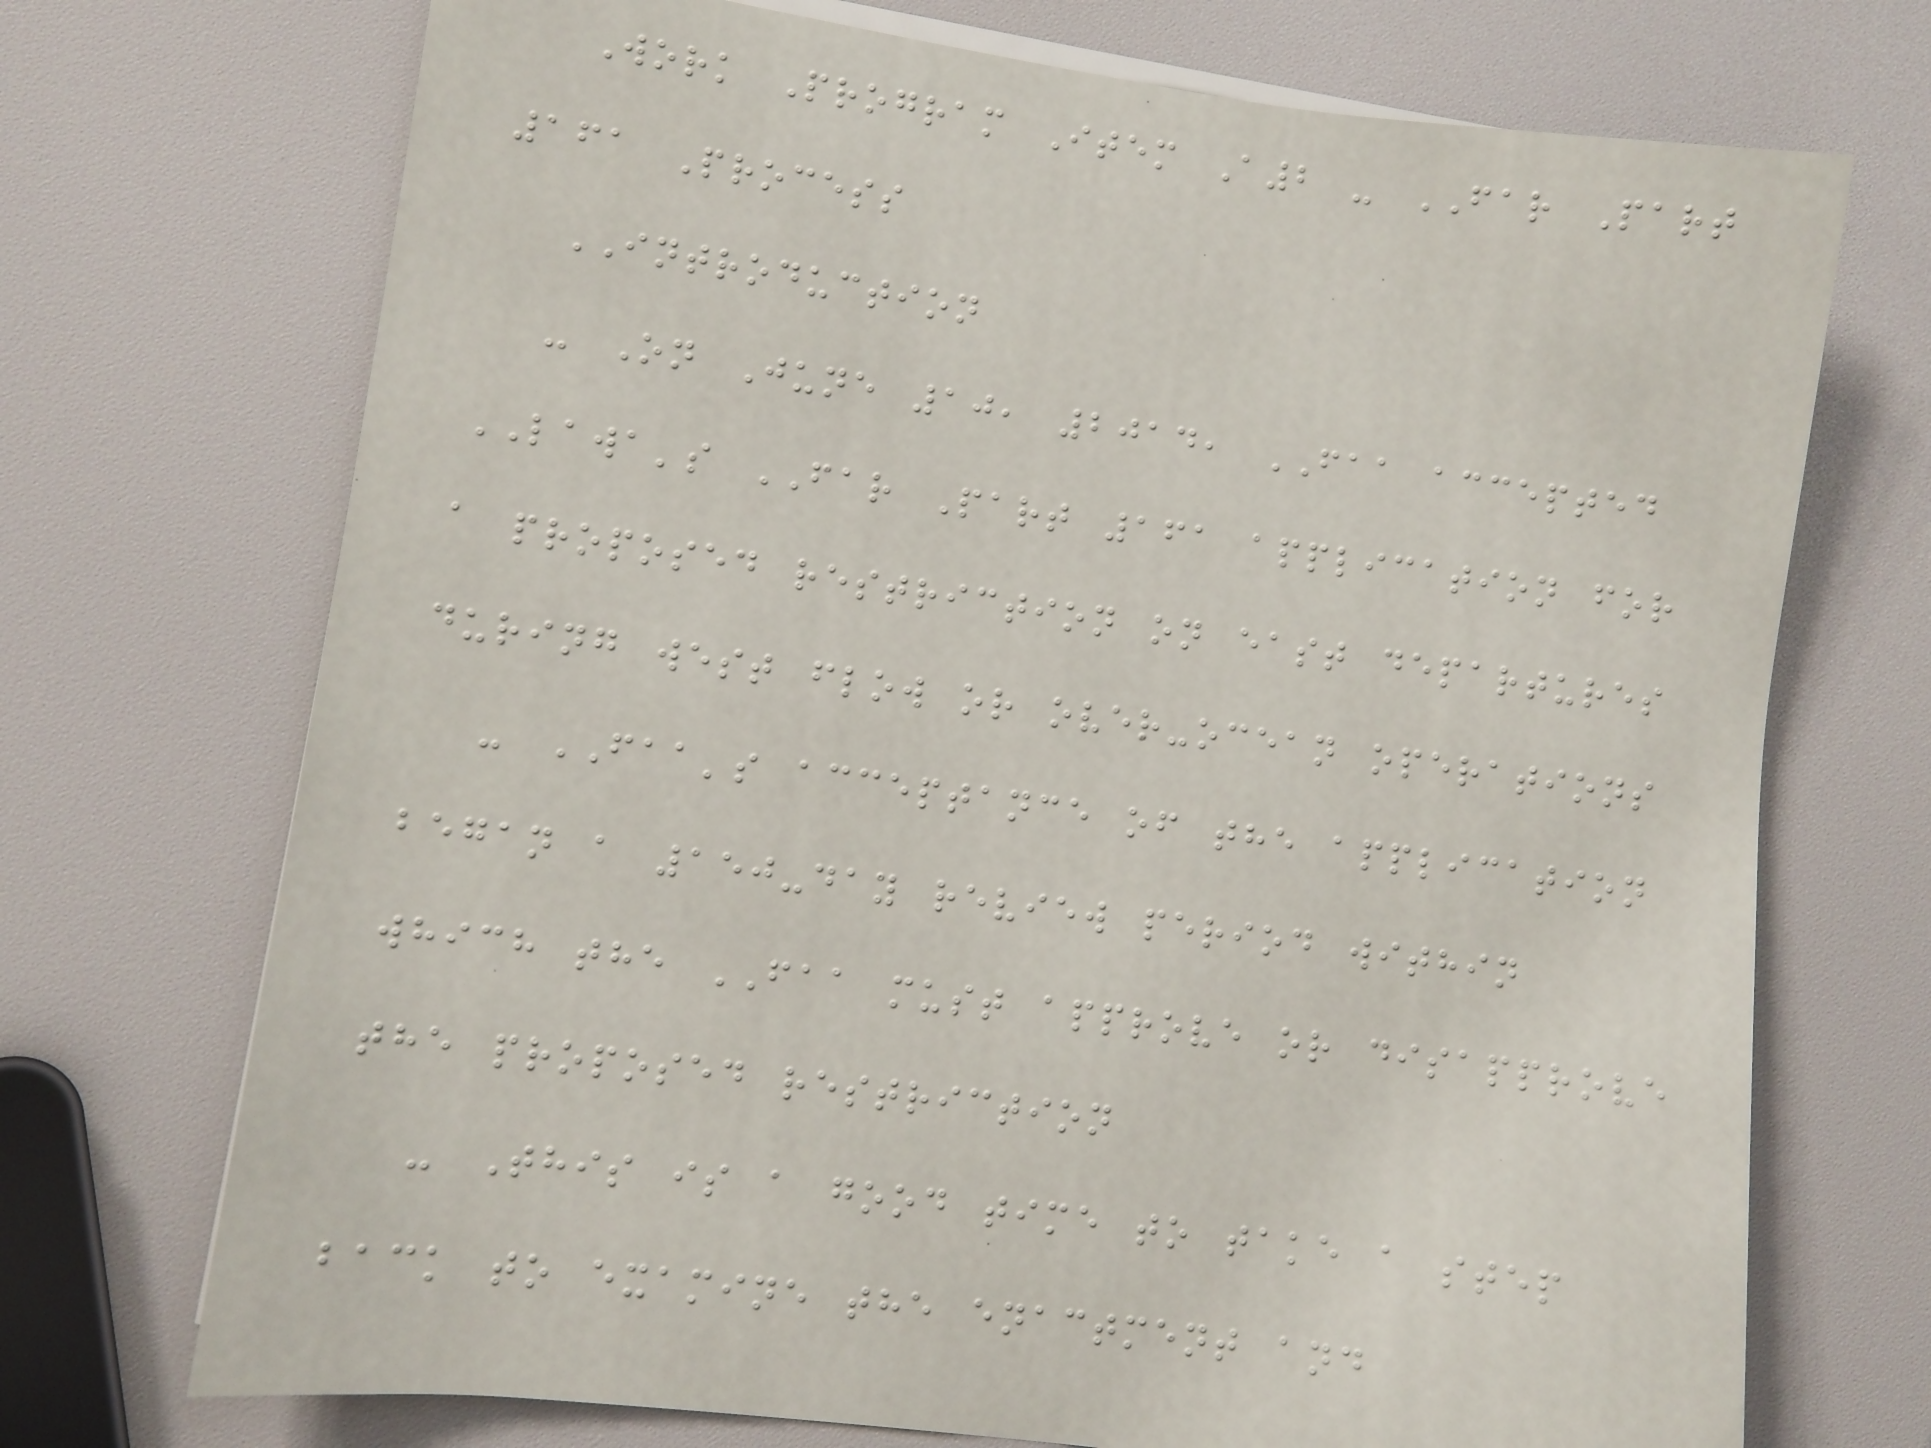Work Program Item A2 - FAR Part
161 Process
INTRODUCTION
- On June 10, 2014, FAA accepted
LAWA's FAR Part 161 application for
a proposed restriction on east departures
during west flow or over-ocean operations
- FAA's acceptance of the application
began a 150-day review period within
which the FAA must approve or disapprove
the proposed restriction
- This is a good time to take a step
back to examine the enactment and
